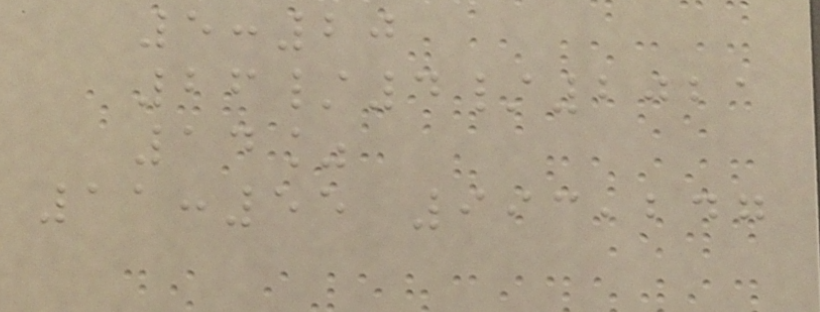5:20
26/4/2021
14%
11:55 993,247
